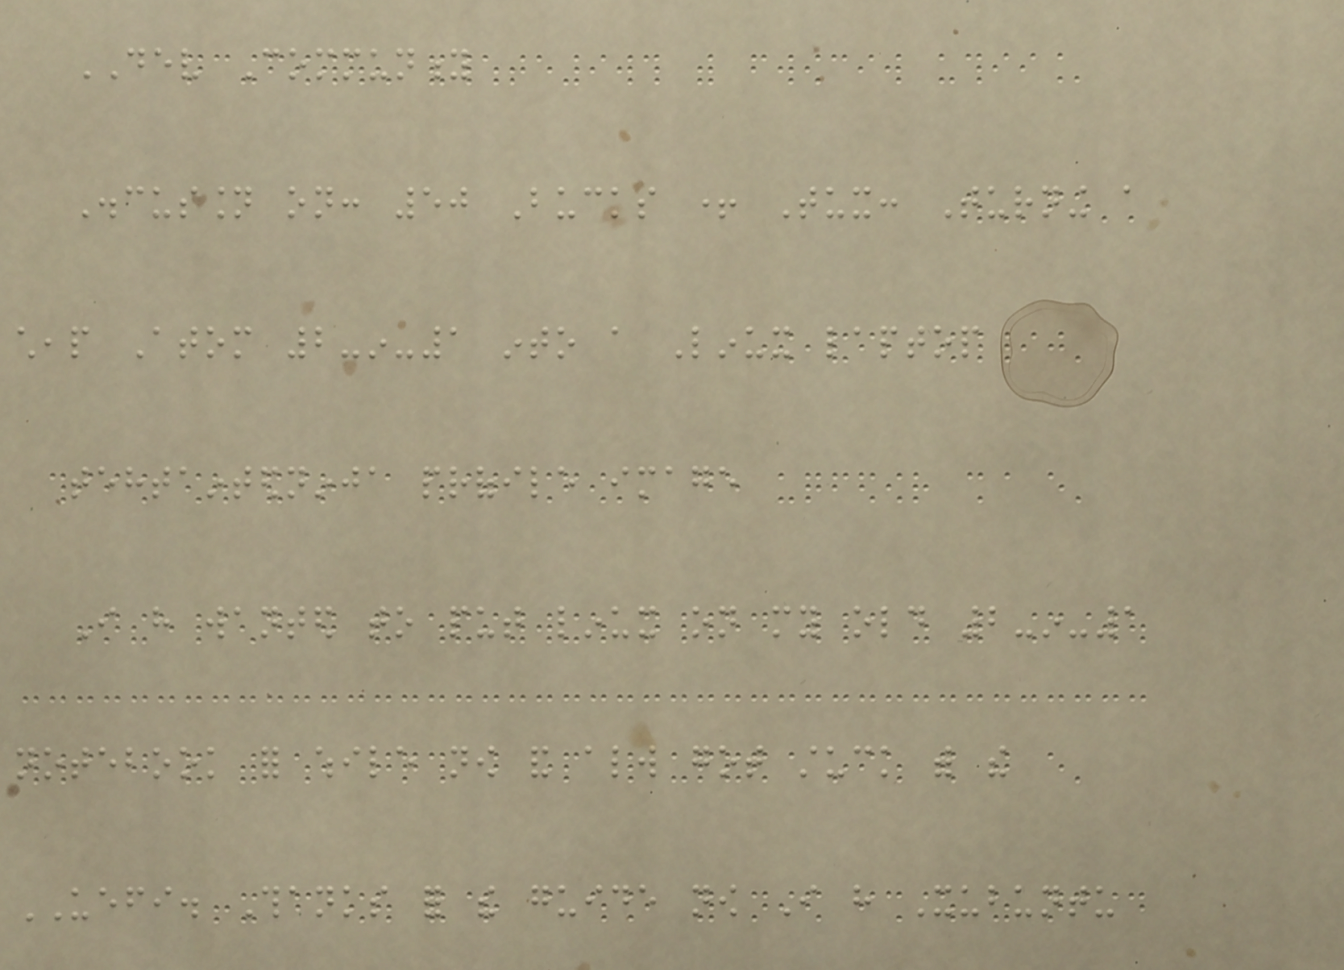DEV Community
Discussion on: 50 Bucks + Tux: Turning a
cheap Atom 2-in-1 into a Linux laptop
tehtaintedninja profile image
I have wanted to put linux on my old 2-in-1
notebook for while now and always got stuck with the
UEFI. Thanks for the guide now I have Xubuntu
